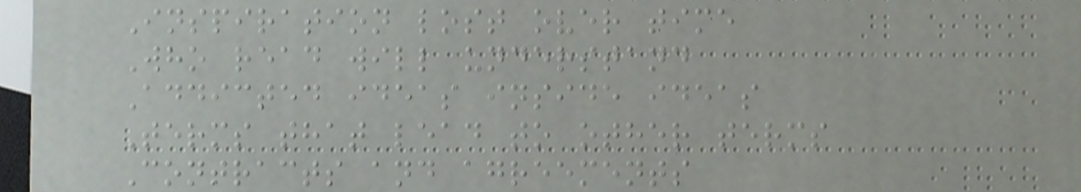Inspiration lost over time
Who read will understand
Addicted ideas inside ideas
Terms that lead to other terms
Contracts and agreements
